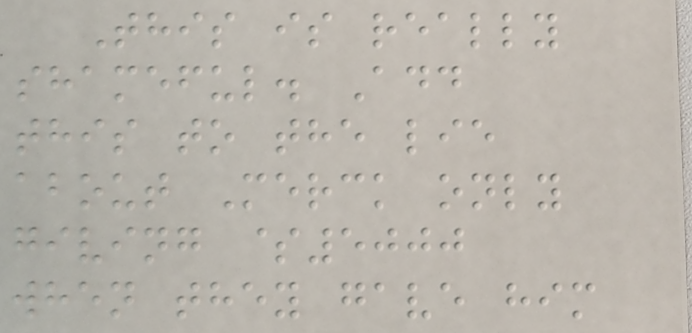This is really
shameful. Add
this to the lie
about Merck only
giving $5000
when they gave him
